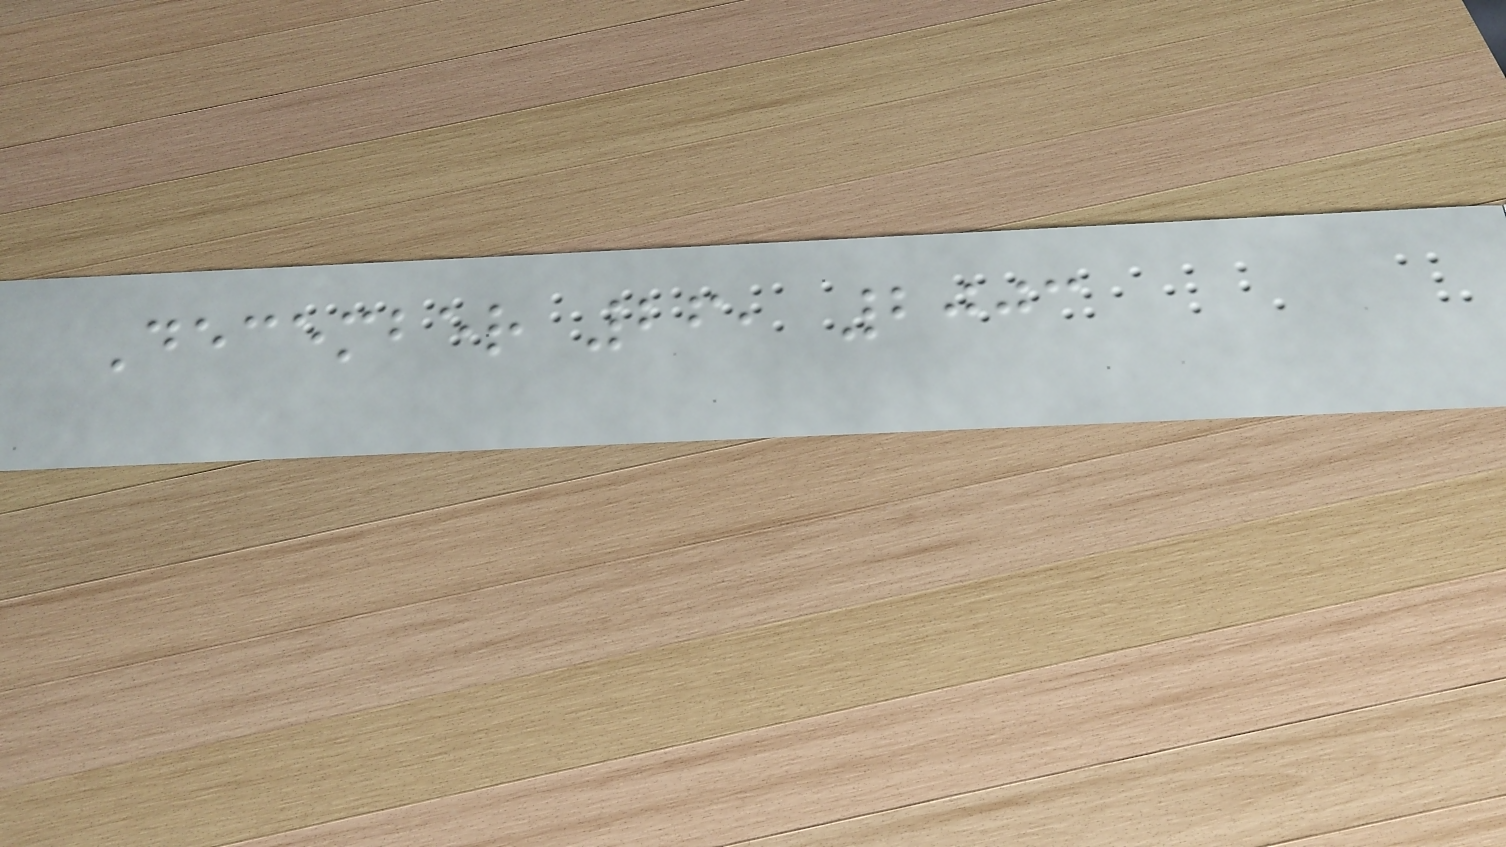December 26, 2003
